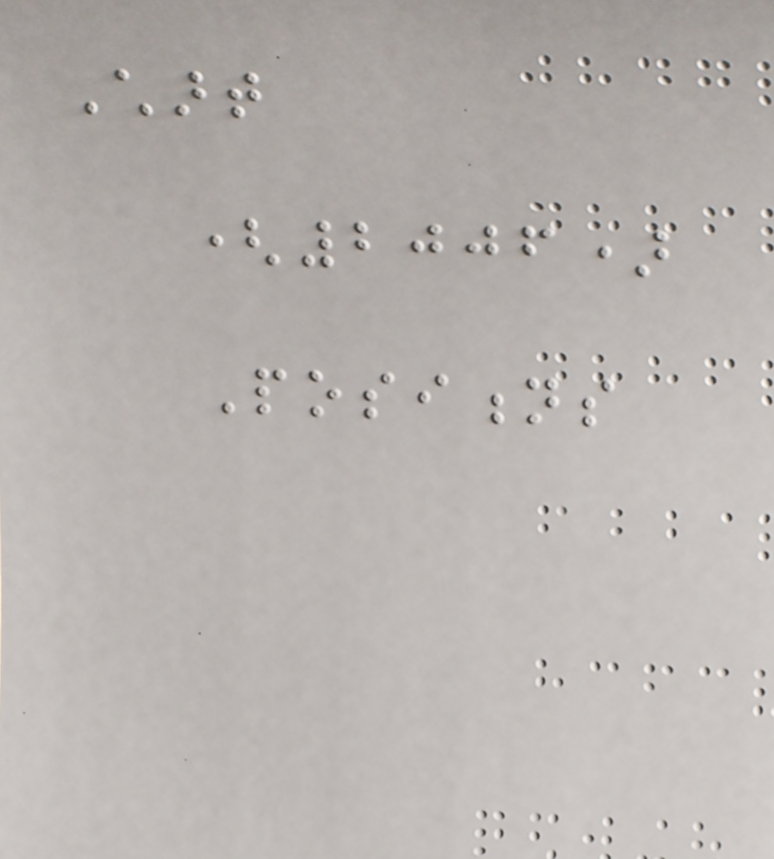Chart
(2006)
Positions
